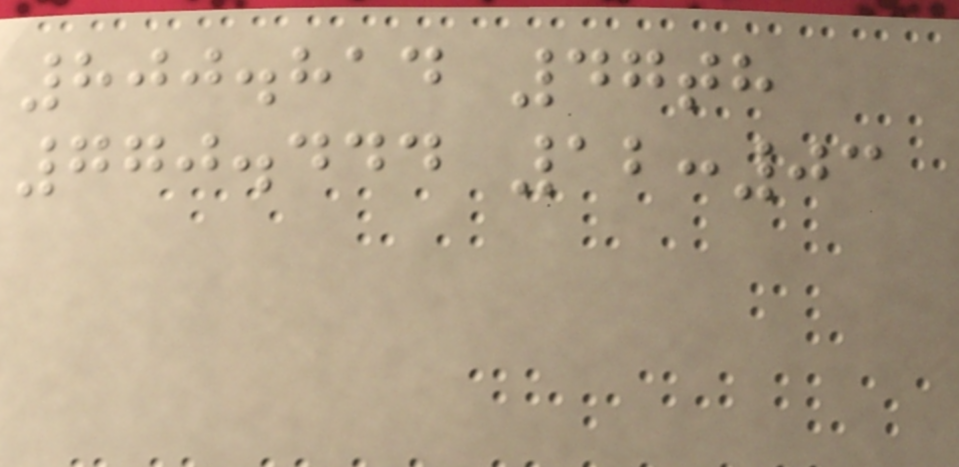800.814 47th
770.444 12:03
